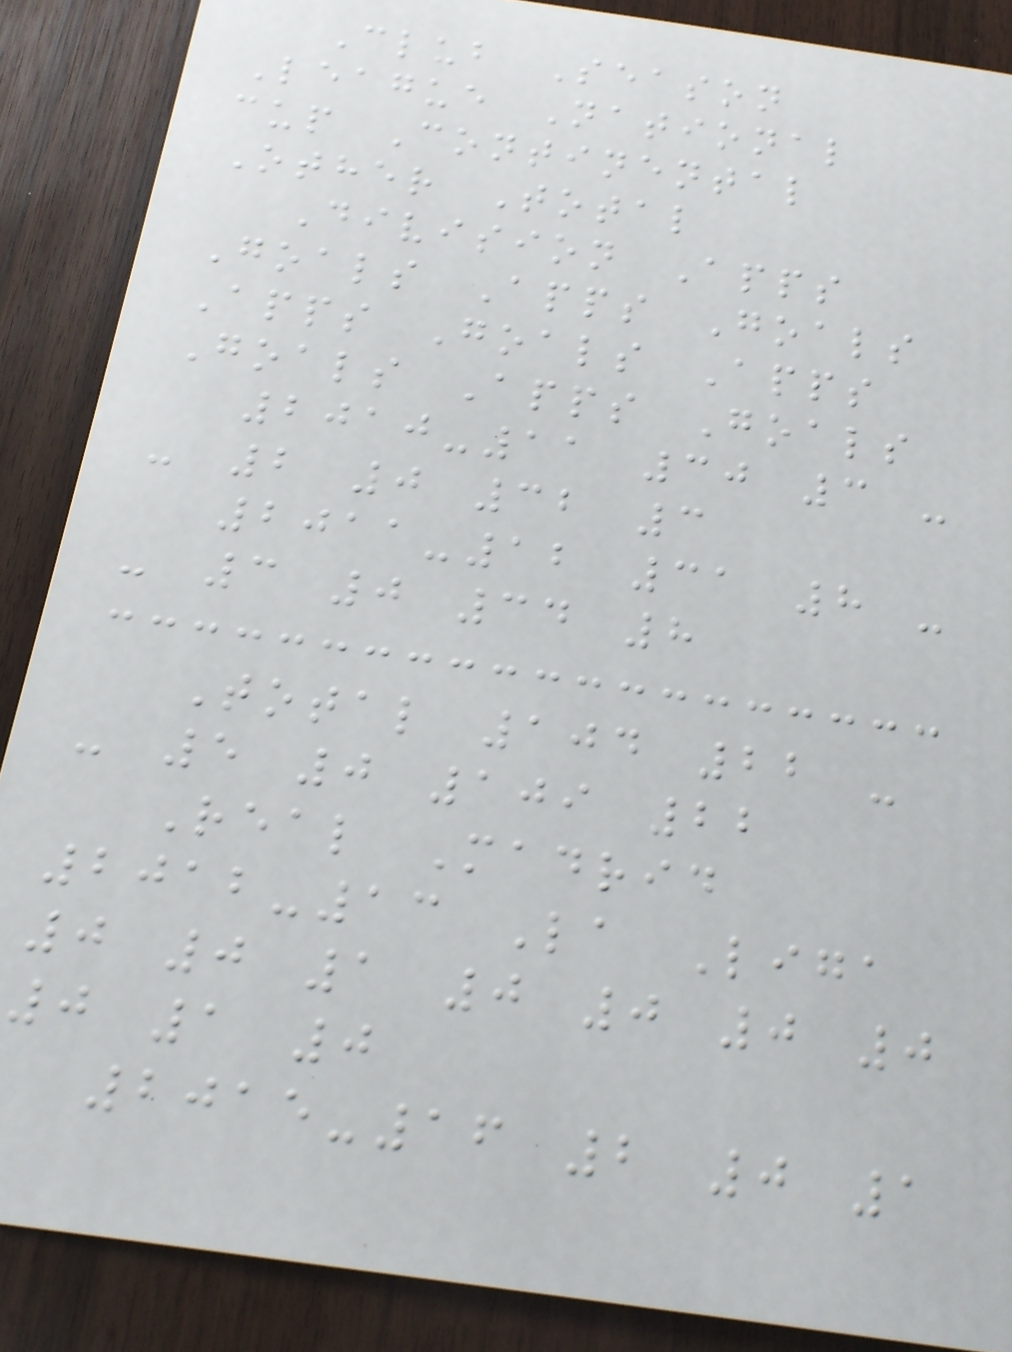Club Season
League National
cup Continental
Other Total
Division Apps
Goals Apps Goals
Apps Goals Apps
Goals Apps Goals
2010-11 30 3 -
- 2 0 32 3
2011-12 31 8 -
- 3 0 34 8
Total 104 22 -
- 5 0 109 22
Real Madrid
2012-13 La Liga
0 0 1 0 0 0 0
0 1 0
2015-16 2 0 1
